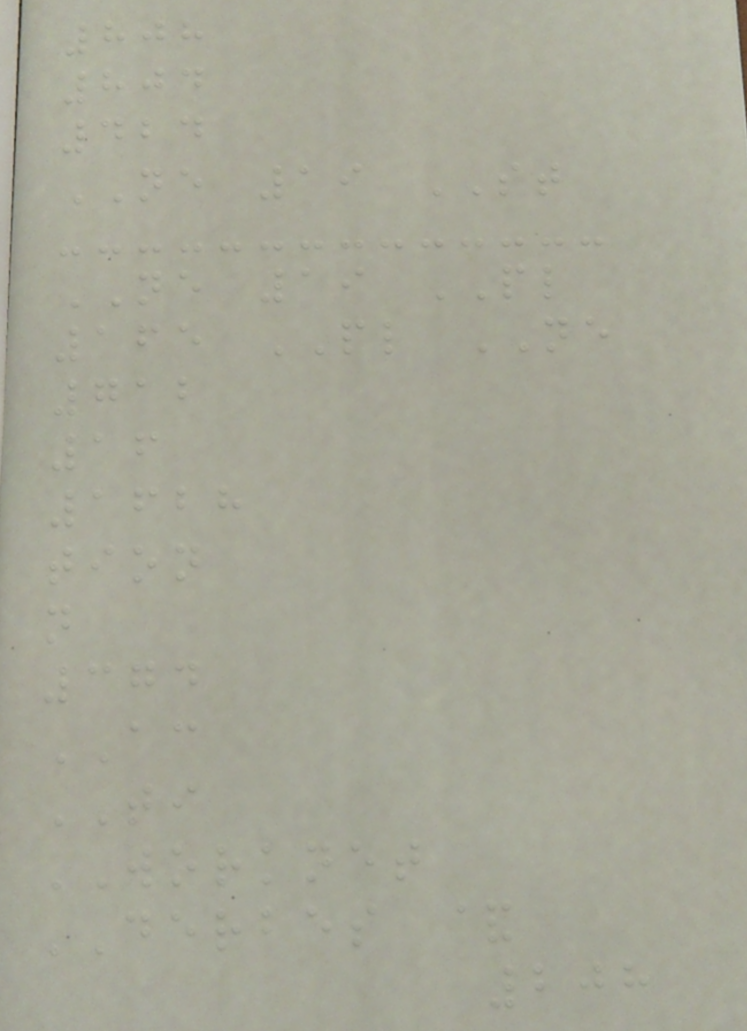808
804
424
NE 19 ST
NE 19 PL
165 PL NE
712
16
1628
tion
n
374
AC
TI
WORKNET
DERBES &
208
